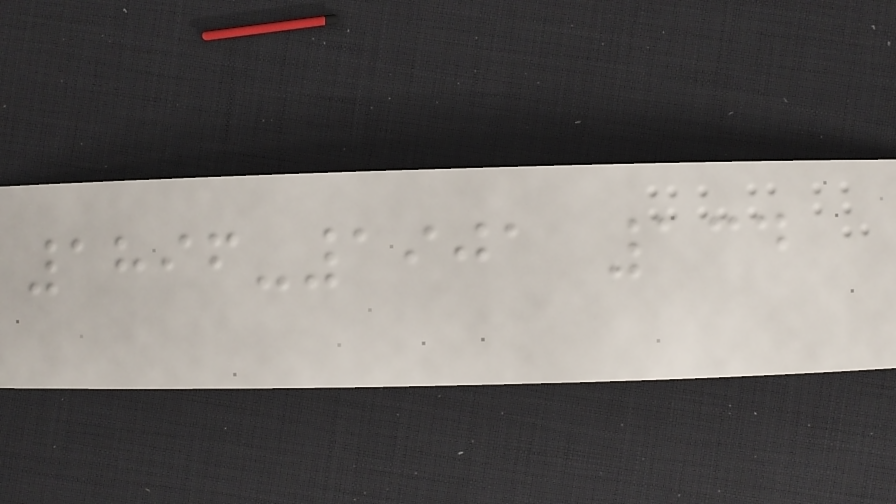1896-1901 134
